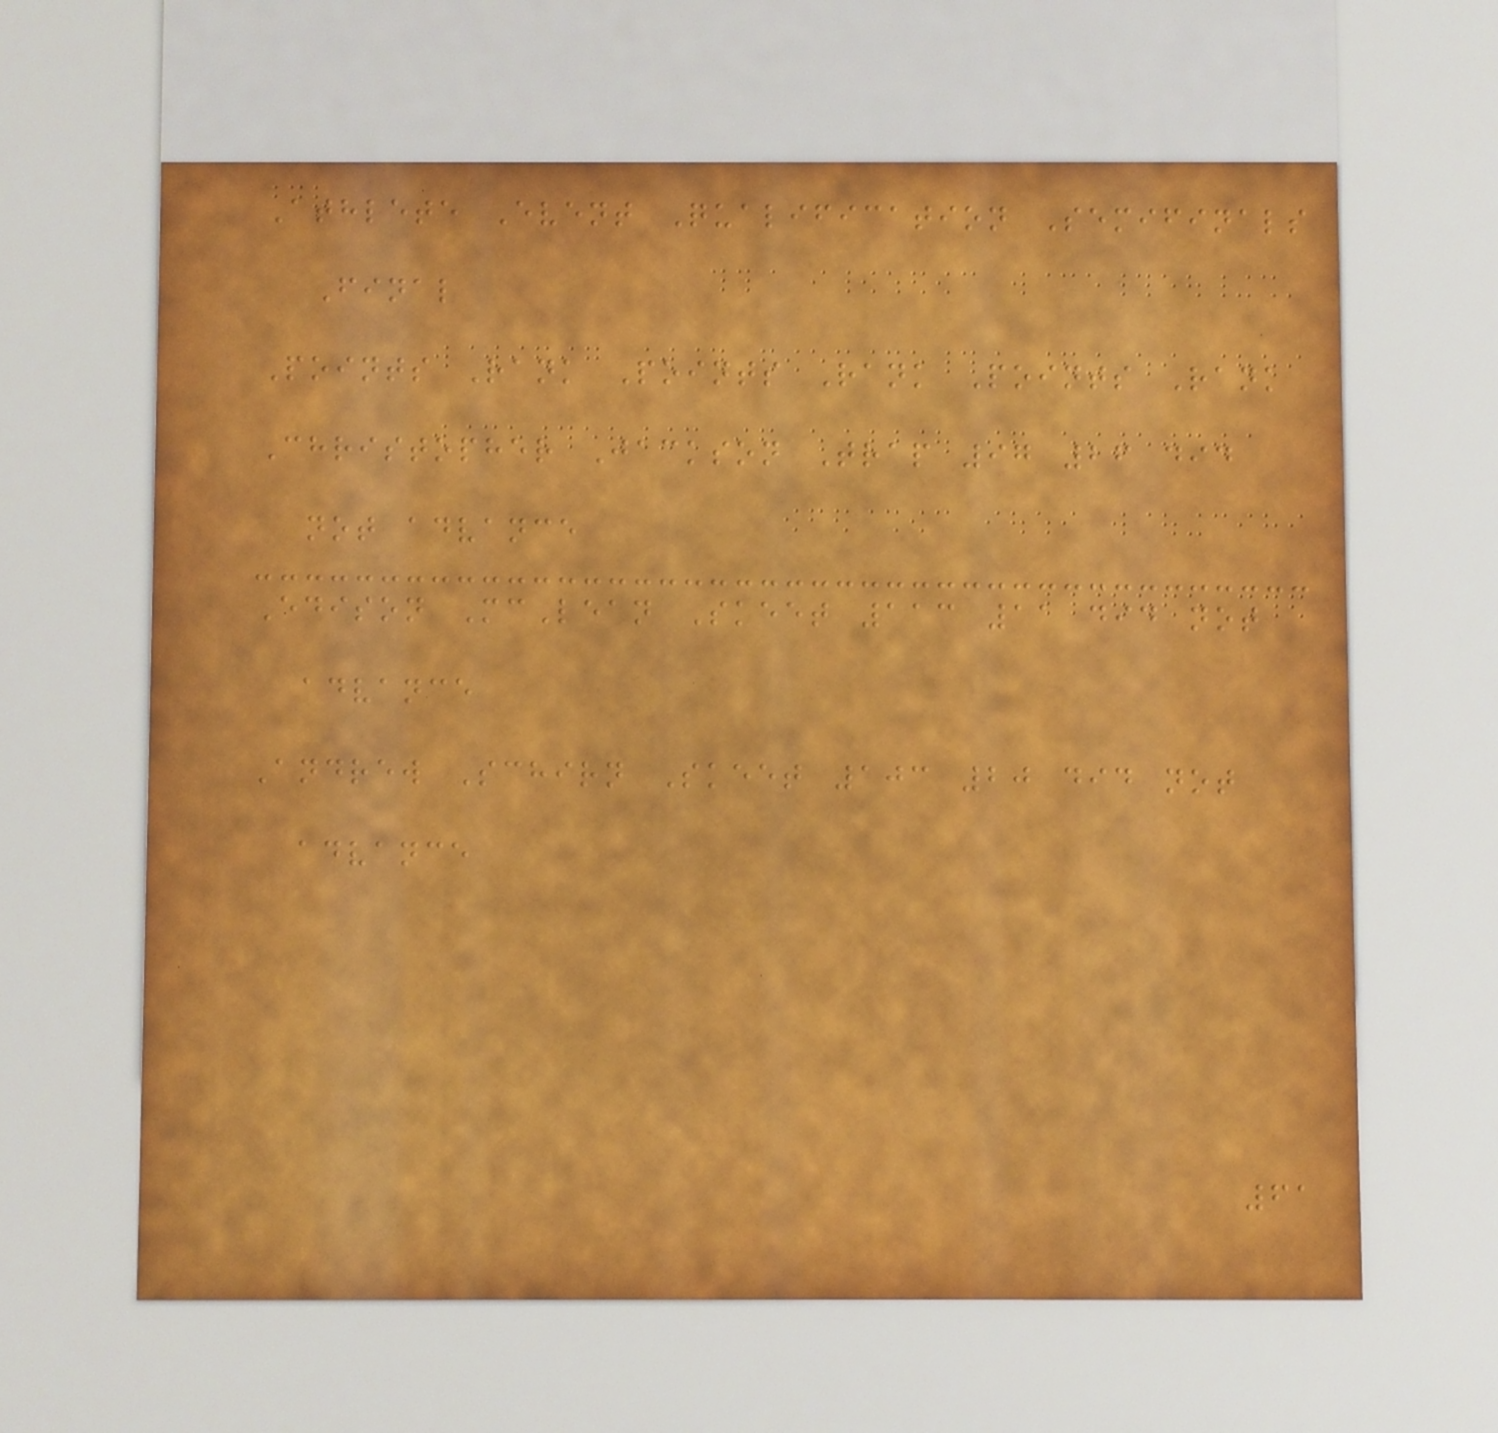Athlete Event Qualification Semifinals
Final
Points Rank Points Rank Points Rank
Christopher Jackson Trap 97 26 did
not advance
Edison McLean Skeet 113 11 did not
advance
Andrew Schirn Skeet 103 20 did not
advance
61
